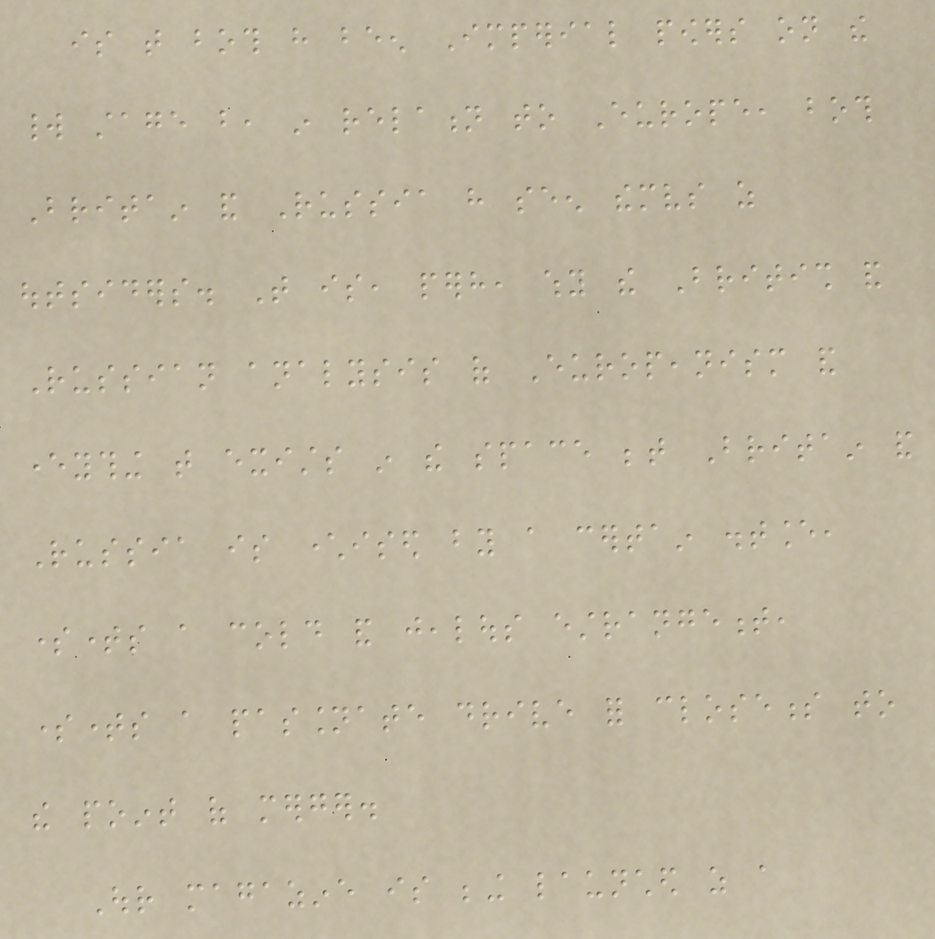is that both have been Imperial powers on the
world stage but, in relation to Europe, both
Britain and Russia have seen themselves as
outsiders. That is, perhaps, why the British and
Russian analysis of Europeanism and
everything that exists in the space between Britain and
Russia is characterised by a certain distance,
sometimes a cold and jealous estrangement,
sometimes a passionate drive for closeness to
the point of merger.
Our magazine is being launched as a
